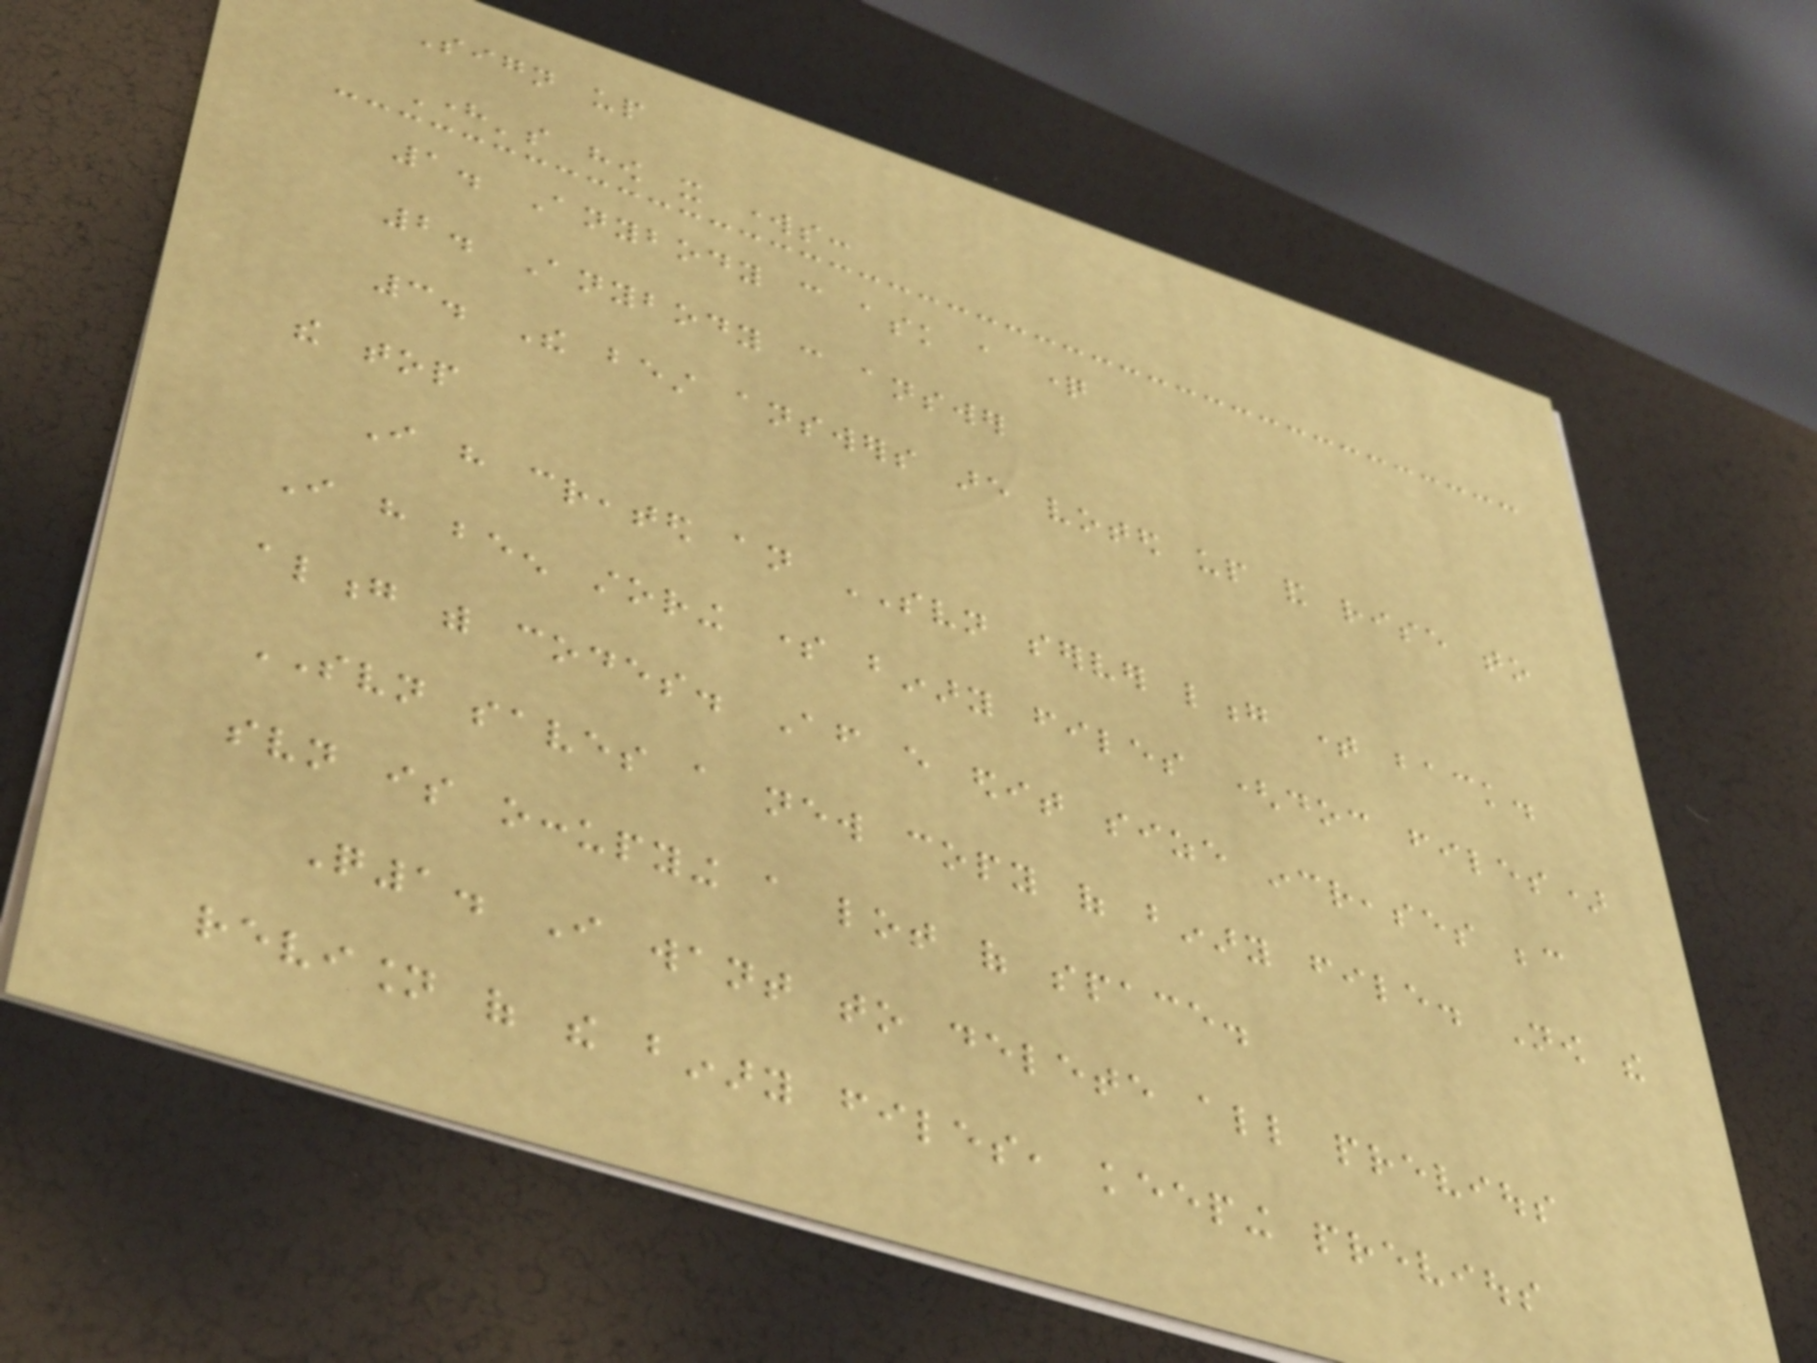Sign up
Here's how it works:
1. Anybody can ask a question
2. Anybody can answer
3. The best answers are voted up and rise to
the top
I have created an SVN server long time back.
I have been storing some binary files (doc files)
along with codes. After every edit size increases because
SVN saves a new copy of binary file. Now the
svn is occupying a lot of space.
Q1. I want to delete all previous
revision of the binary files, keeping previous
